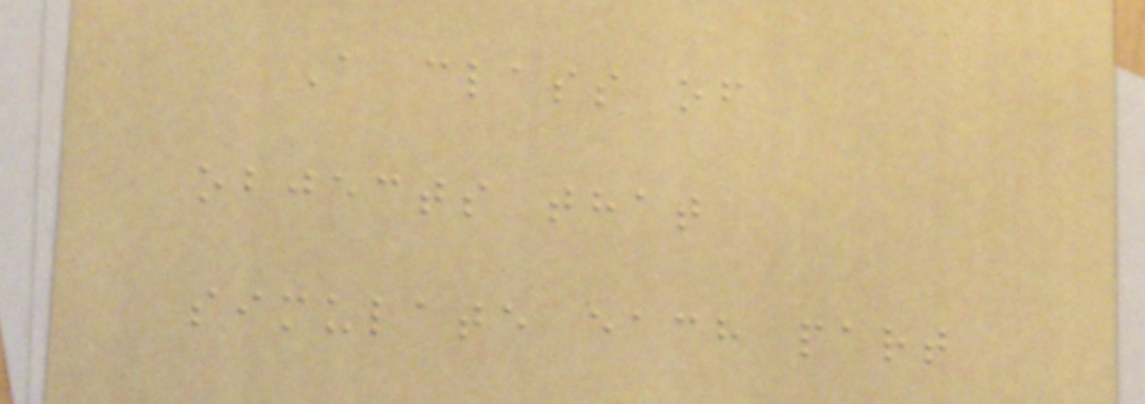A class of
objects that
simulate each part
